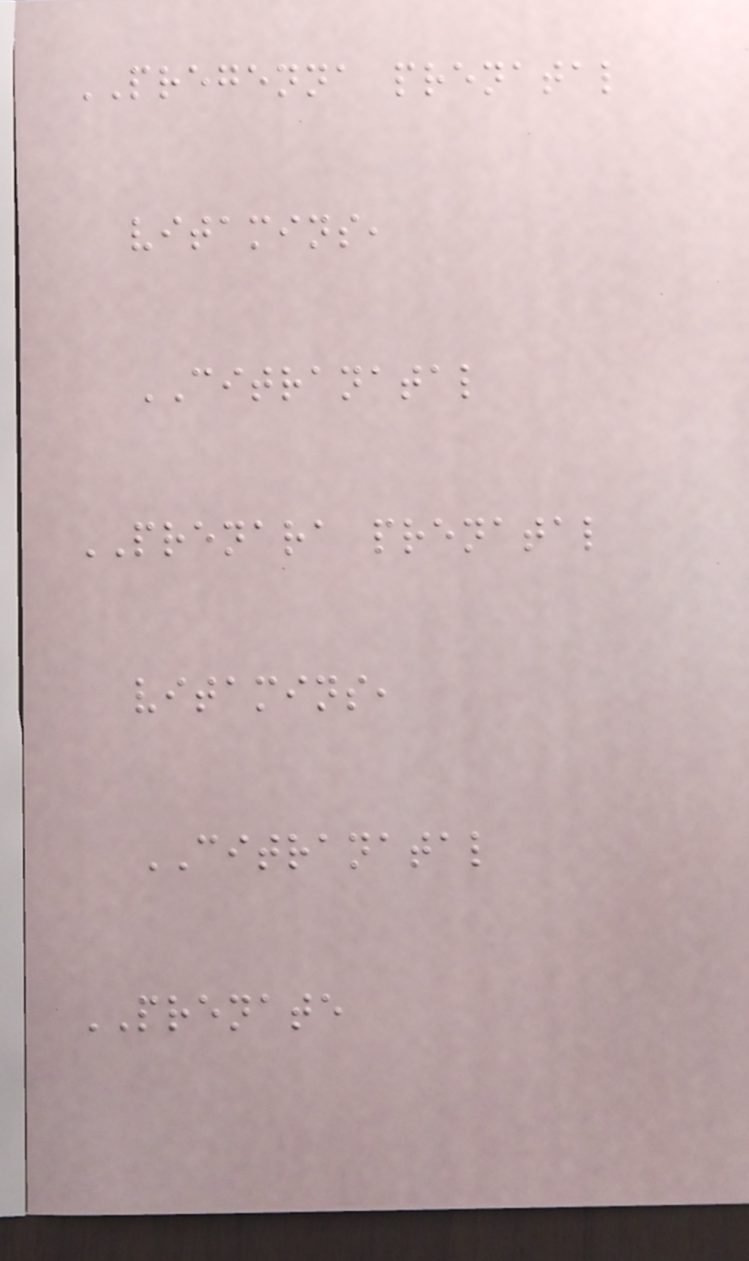PREGENNA prenatal
vitamins,
CITRANATAL
PRENARA prenatal
vitamins,
CITRANATAL
PRENATE
